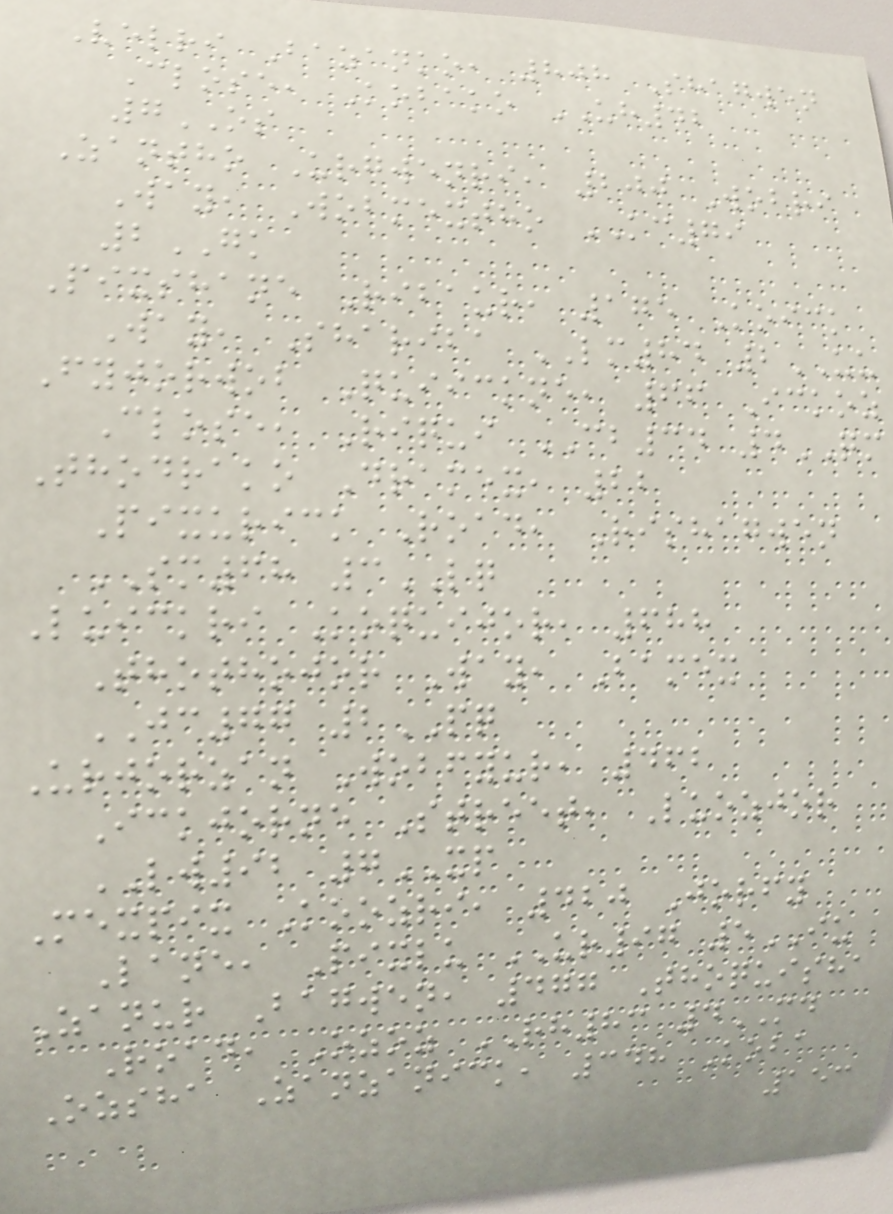Velri Bazanko, 808 Shagwen
Close, Kobako UH42
7OS
Zantho Urgwenri, 200 Wobri
Way, Wobmextho KC79
2GK
Pixshane Ribaur, 175 Koick
Way, Shariba LM84 2UU
Fyjorwob Quiickne, 66 Ickoz
Close, Riqui CB34 4QM
Thodrako Dramex, 22
Pixurick Road, Rishagwen
SM68 3LQ
Luickri Koquijor, 688
Thothojor Way, Bamex
JC77 2PQ
Urjorzan Wobfyur, 462
Ickjorne Street, Luozjor
LW92 7XP
Mexpix Koozri, 420 Jorfy
Lane, Pixlu UR97 5IU
Zanur Bagwen, 477 Thoquisha
Road, Ozoz RH83 4MD
Ozsha Zanzanick, 348 Koba
153
